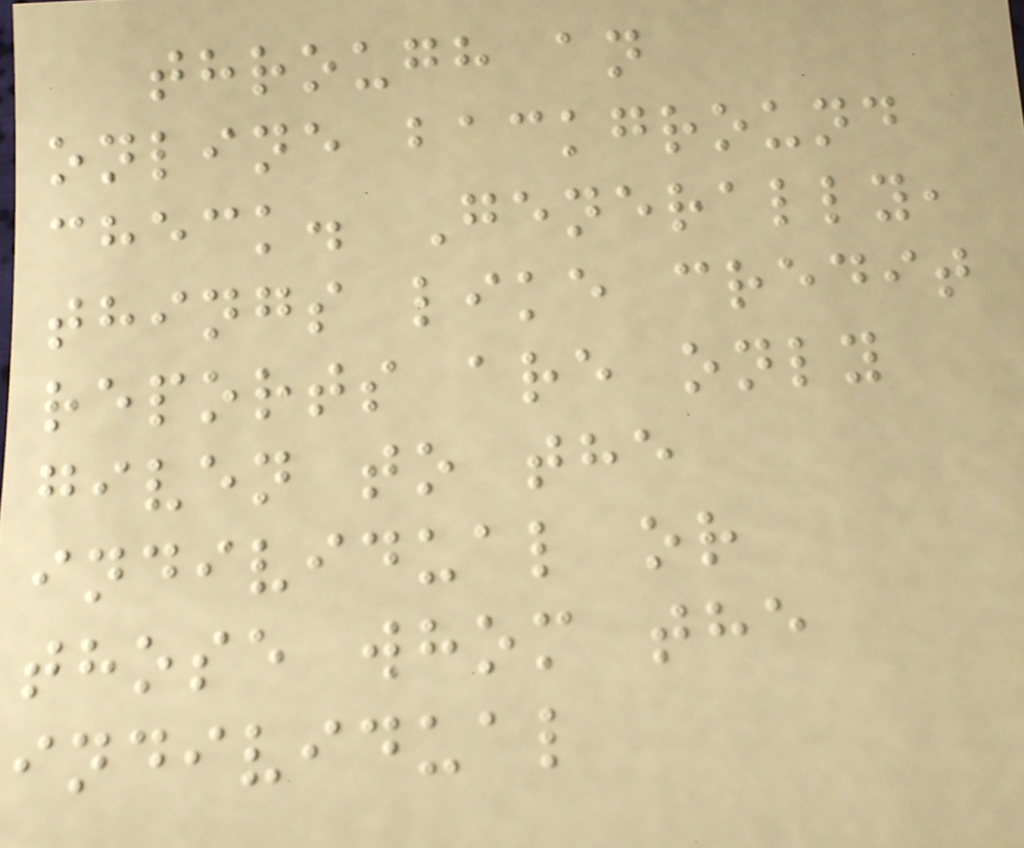through an
online background
check. Generally,
things like credit
reports are only
given to the
individual or
those whom the
individual
